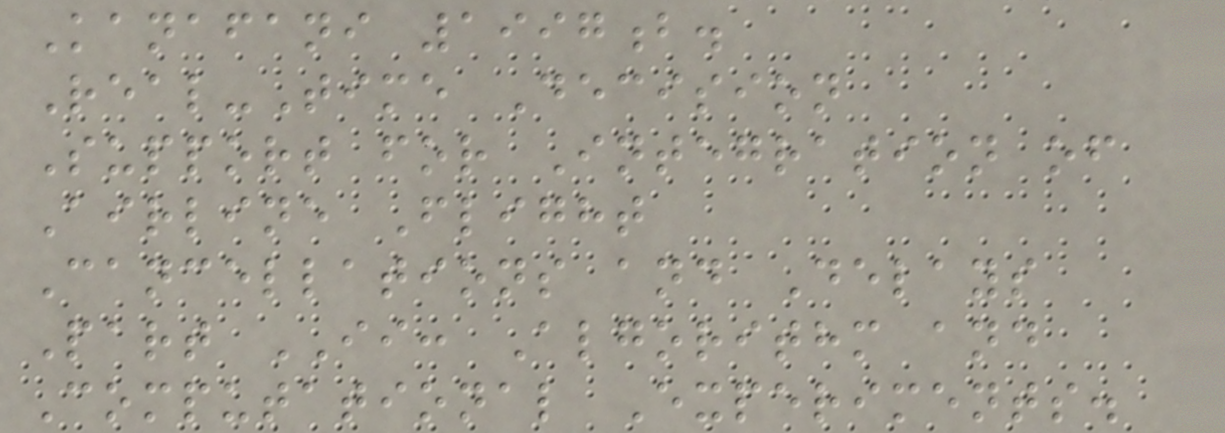Kanafani 1997b.
Real-Time Decision
Support for Integration of
Airline Flight
Cancellations and Delays
Part II: Algorithm and
Computational Experiments.
